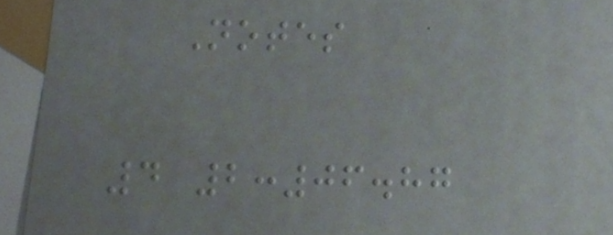Notes
4 2:06.87
